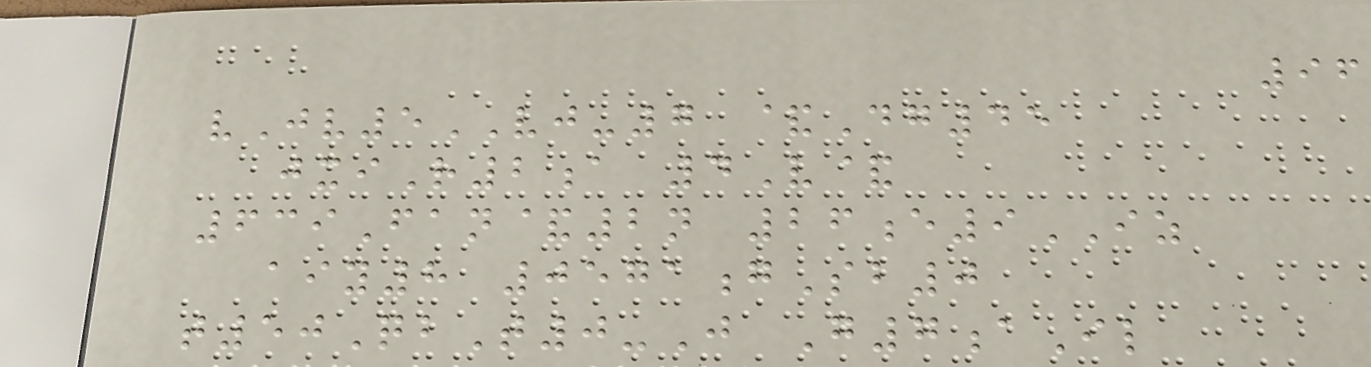96
vJv5VJ-7 &Dg45
jxiR2a 4V&
639Fan&2n 26e9IZ
aiy8 0571gSb0
t50QbT0-J G7aIl
